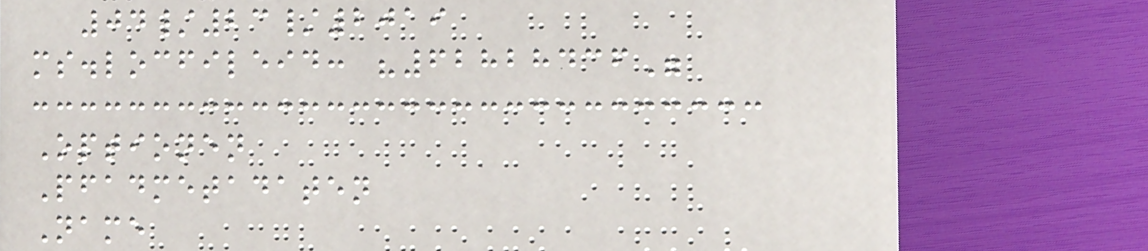04/23/2019
ms.locfileid: "62828436"
Optionen
Pfadmetadaten
Name
